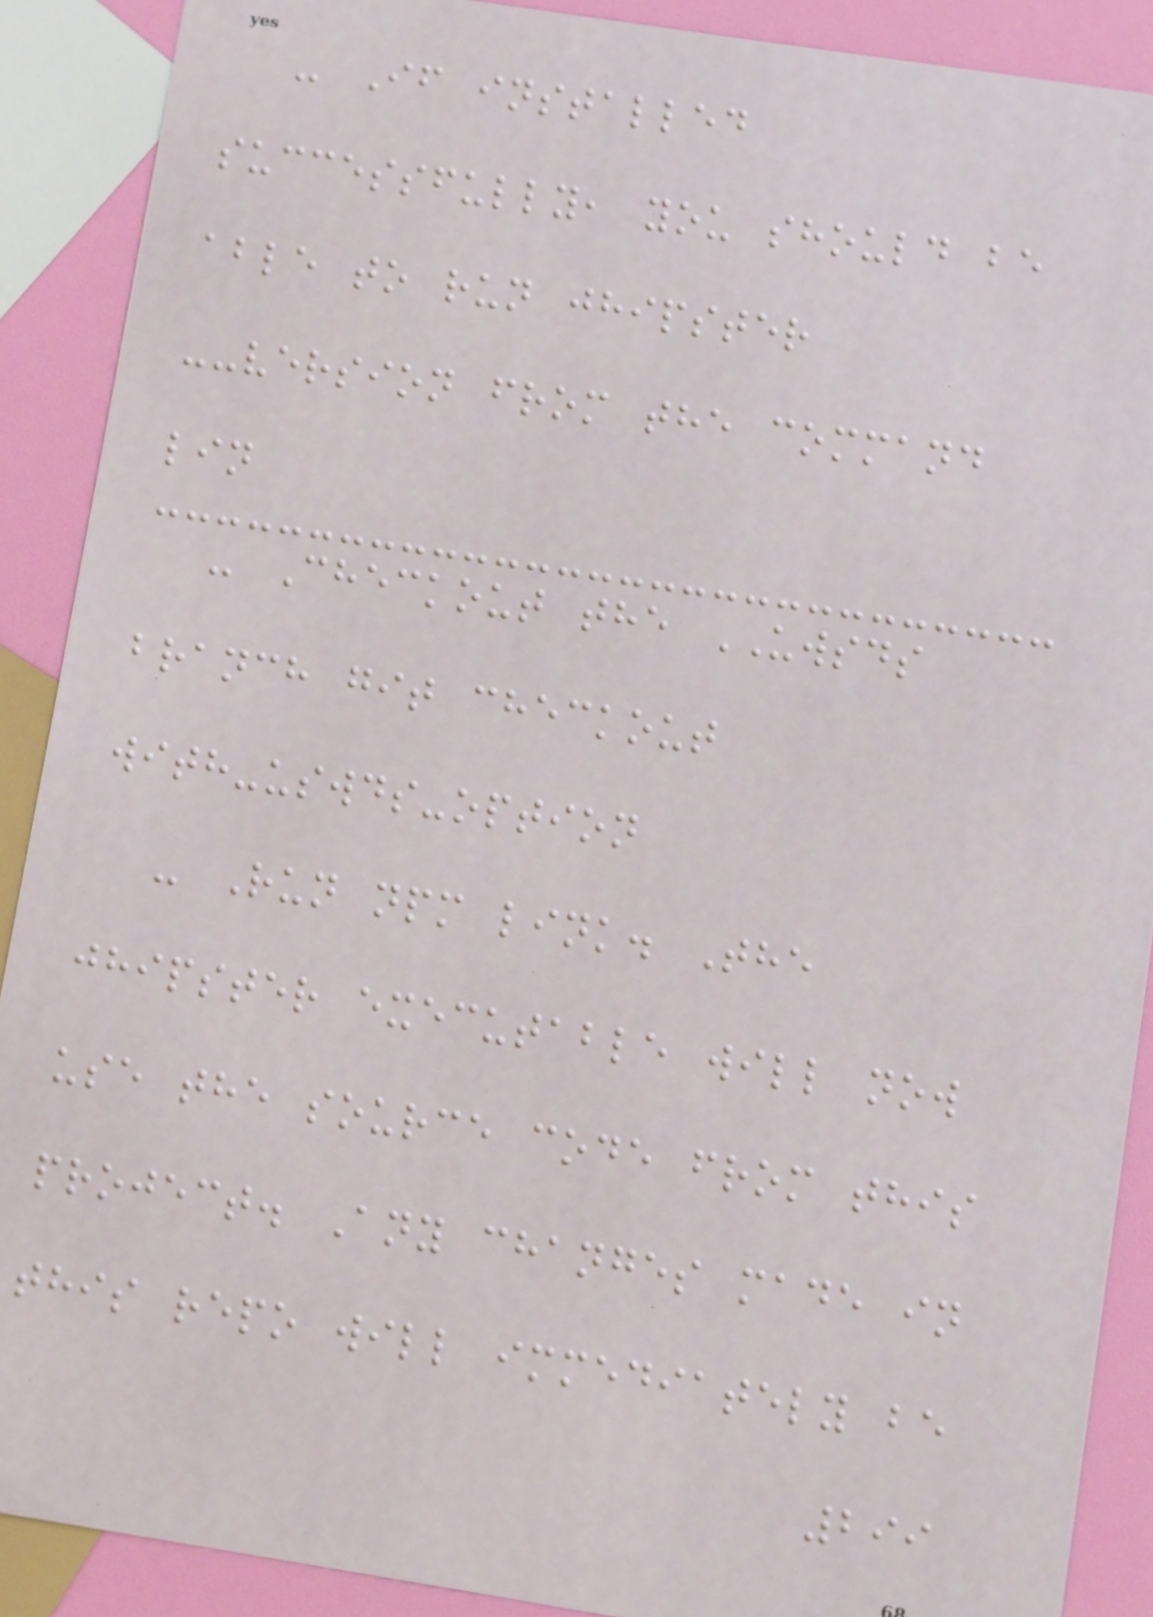- If installed
successfully, you should be
able to run jhipster
--version from the command
lin
- Checkout the UWSDS
branch git checkout
with-uswds-option
- Run npm link. The
jhipster executable will now
use the source code from this
project. Any changes made in
this repo will immediately be
299
